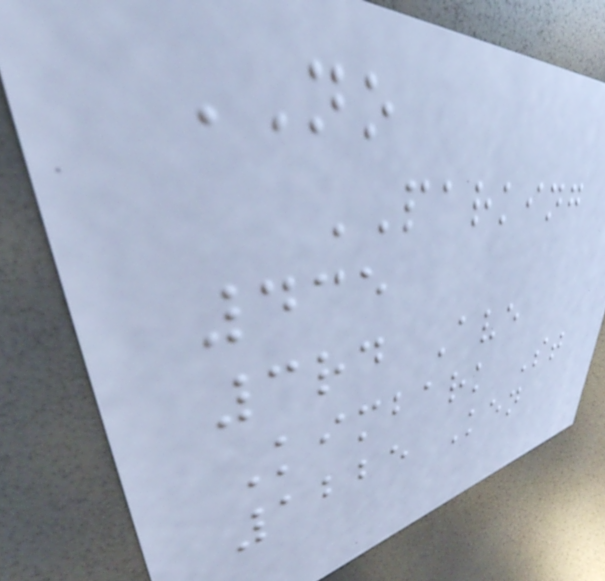NO
PARKING
435
3rd Ave
Kimbark St
1225 Ken
